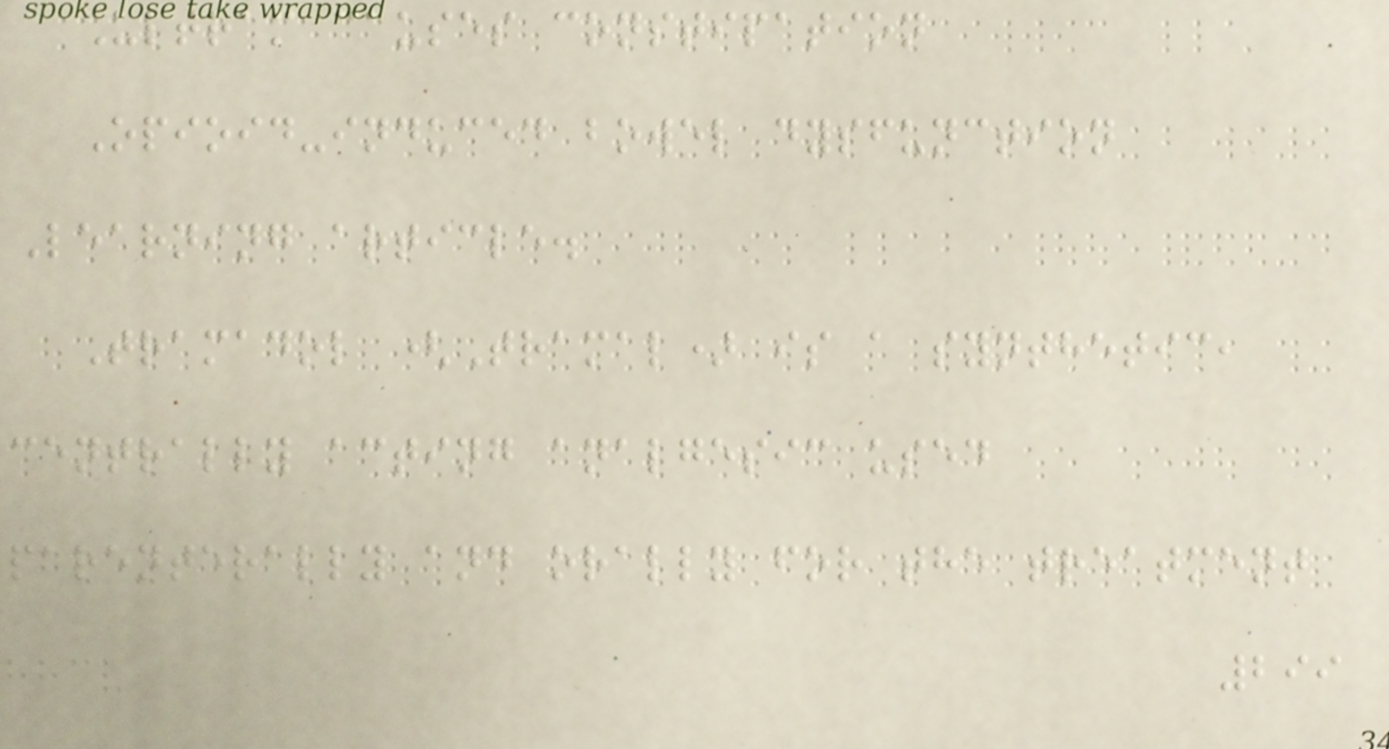Ultram causes constipation
Opioid-induced bowel dysfunction
Learning article.
Tramadol (Tramal) is a synthetic,
centrally acting analgesic used
parenterally and orally for the treatment
299
